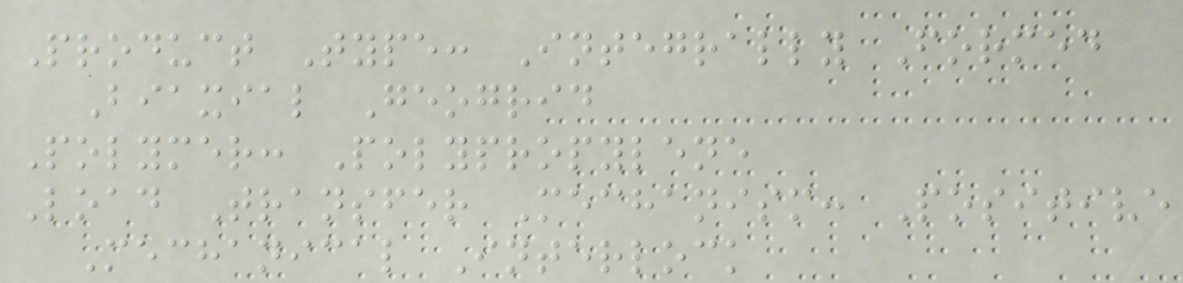Product Type: Integrally Formed
Biaxial Geogrid
Polymer: Polypropylene
Load Transfer Mechanism: Positive
Mechanical Interlock
